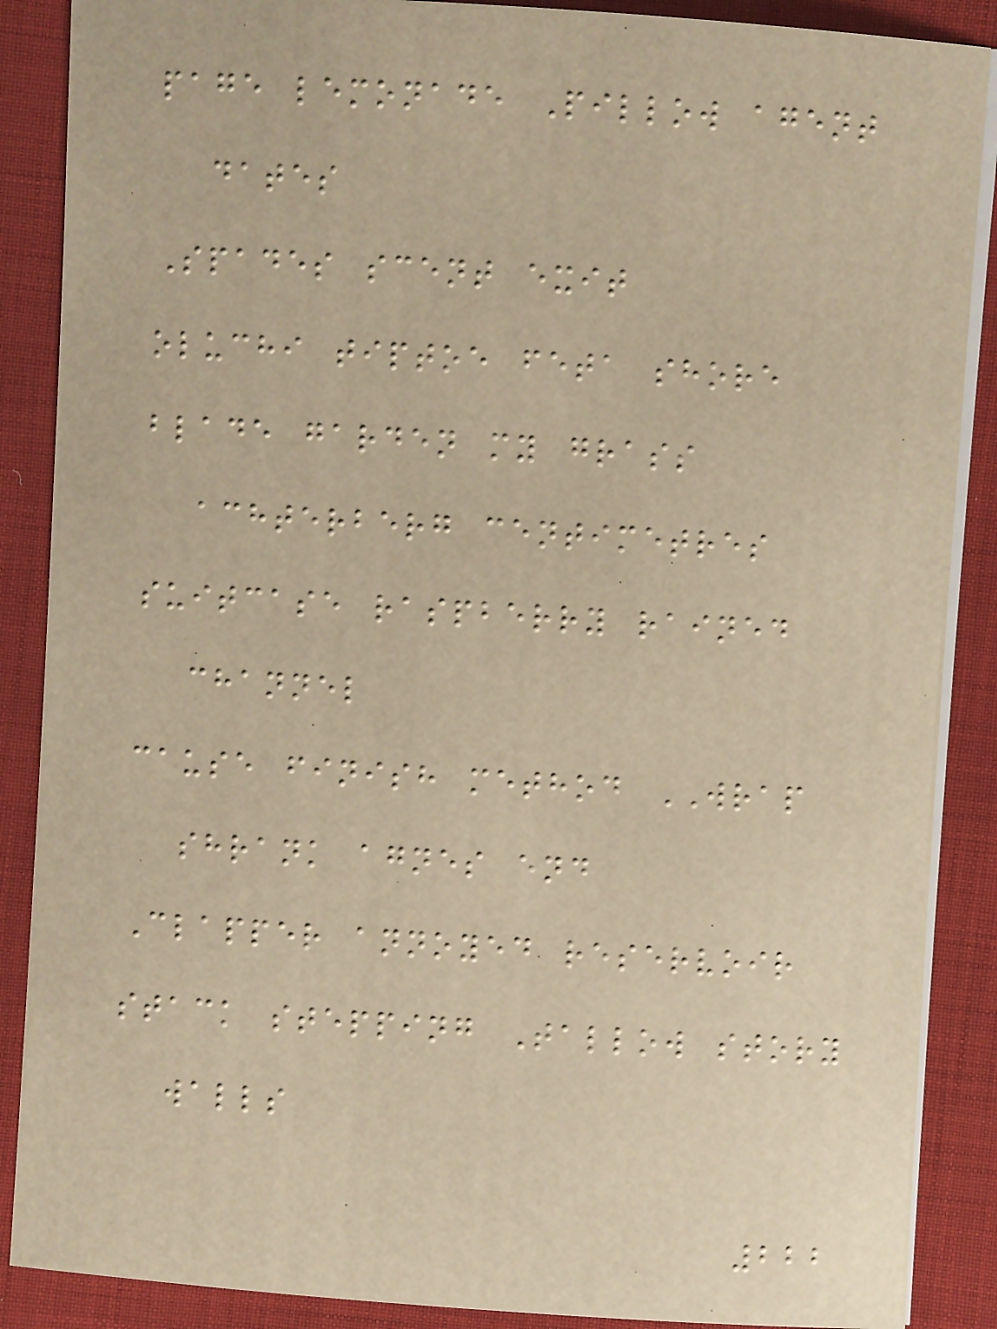page lemonade Pillow agent
dates
Spades scent exit
oluchi tiptoe feta shore
blade garden my grass
achterberg centimetres
suitcase raspberry rained
channel
cause finish method WRAP
shrank agnes end
Clapper annoyed reservoir
stack stepping Tallow story
walls
222
